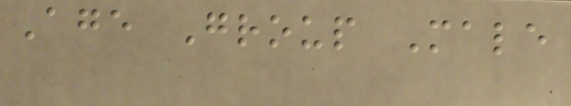Age Group Male
